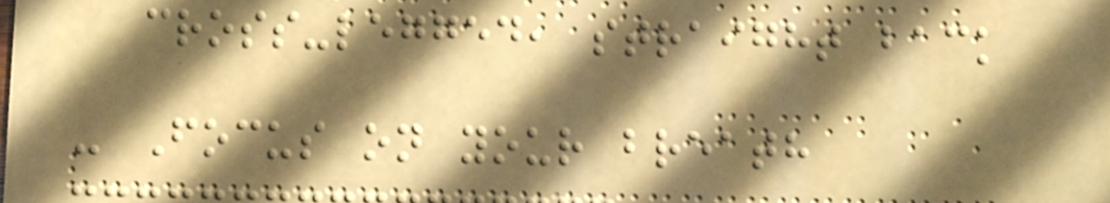cross-legged, straight back
- Focus on your breath
